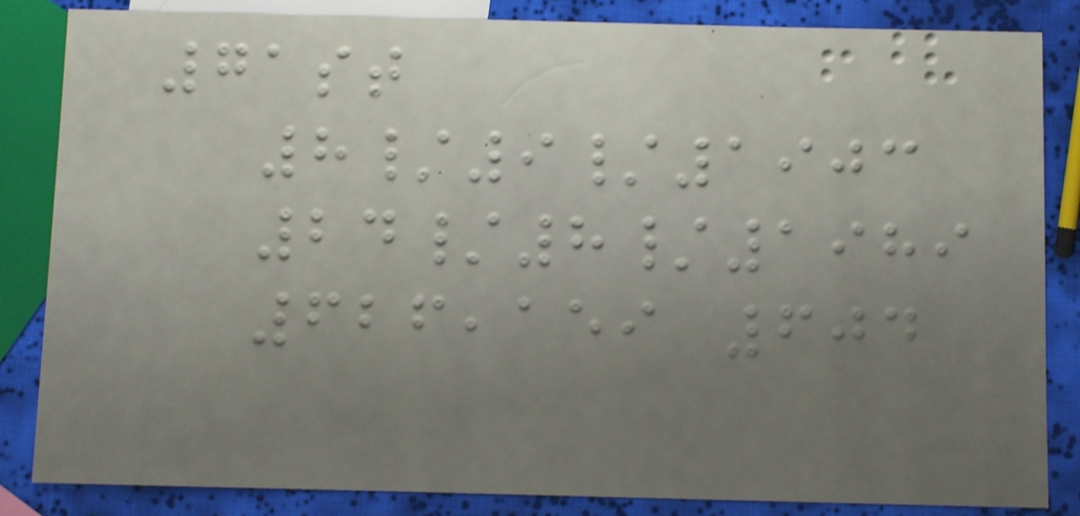71st
8/9/1903
24/8/1989
626,159 604
